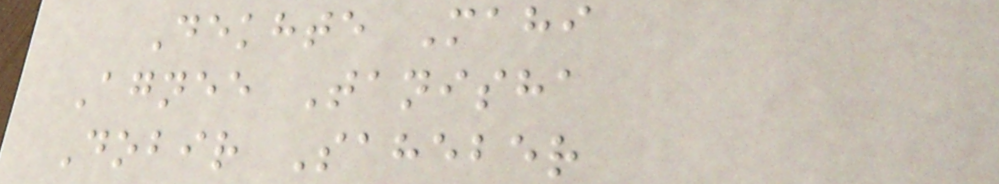Dekhte Mahi
Agnee Tanisha
Dobir Saheber
